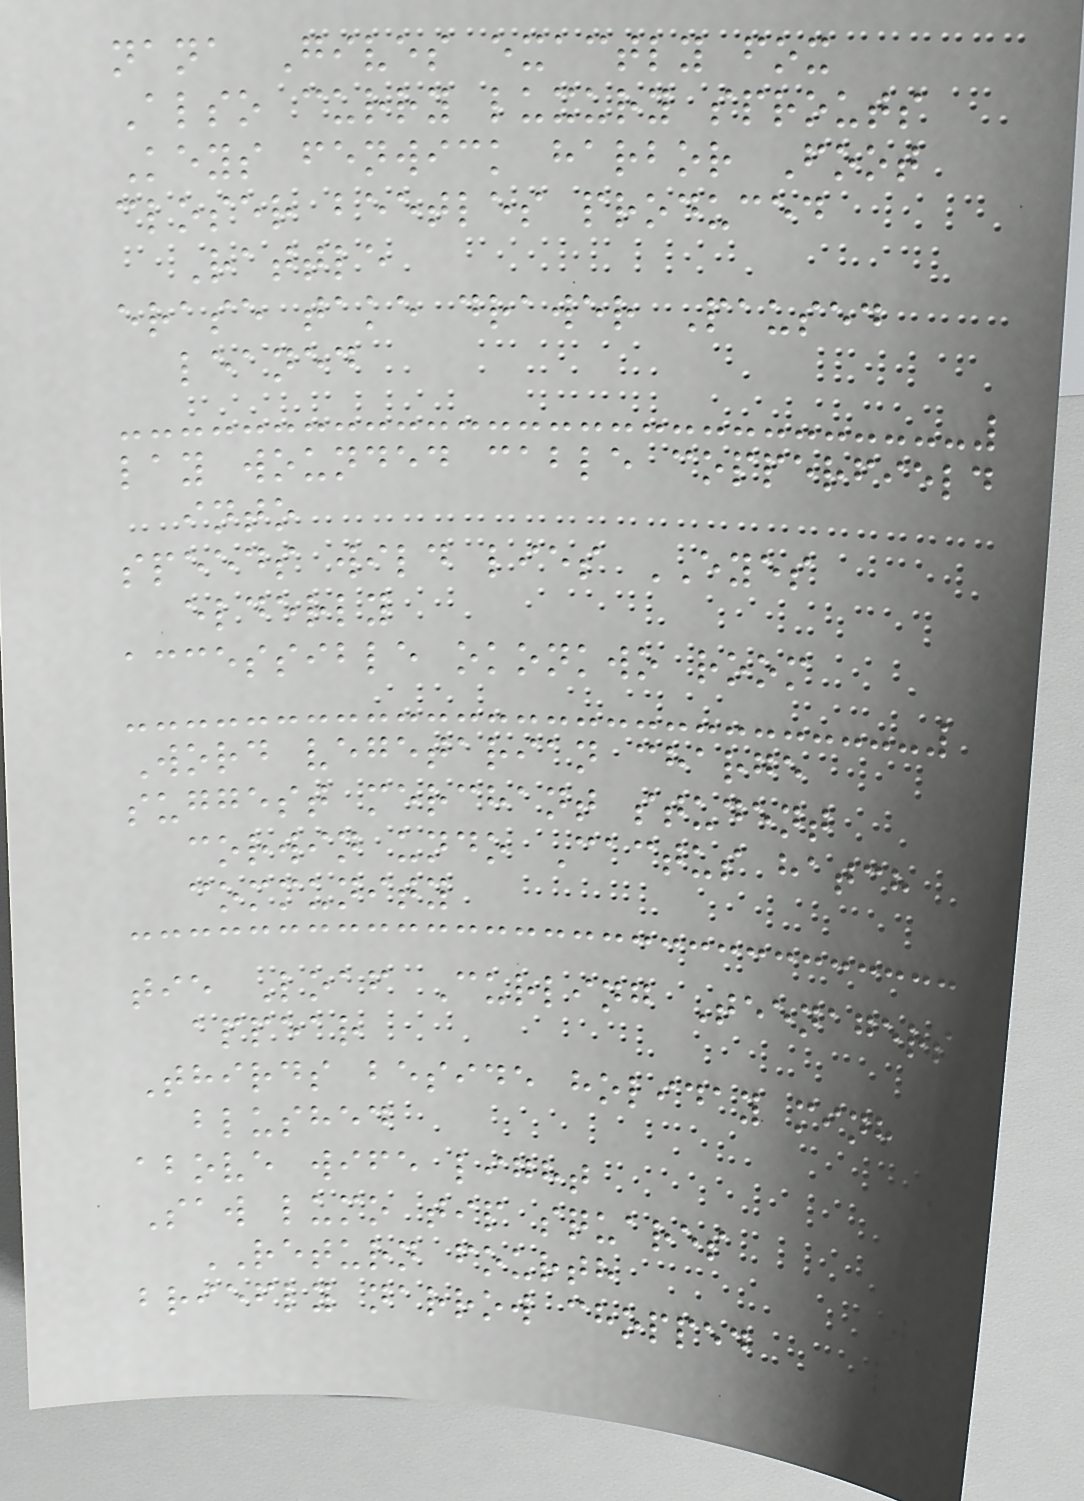nana Gives exactly fox
Also curry luxury sprouts
Keys fenwick harbor Foot
closer beetles produced
Rattle
erase take drawer Paused
leaned
lay wounded cable copperfield
into
speeds wild lies EYES
elderly
accessible okonkwo room
Word vegetarian charge
suggest merchant student
corwin undo Cactus hatch
community
tie Loaf Curling Teenagers
appear
Thirds beside holiday minh
blushed
above wife light
Saw lumo tip squares
RETURN fourth
briefly narrow chopped
